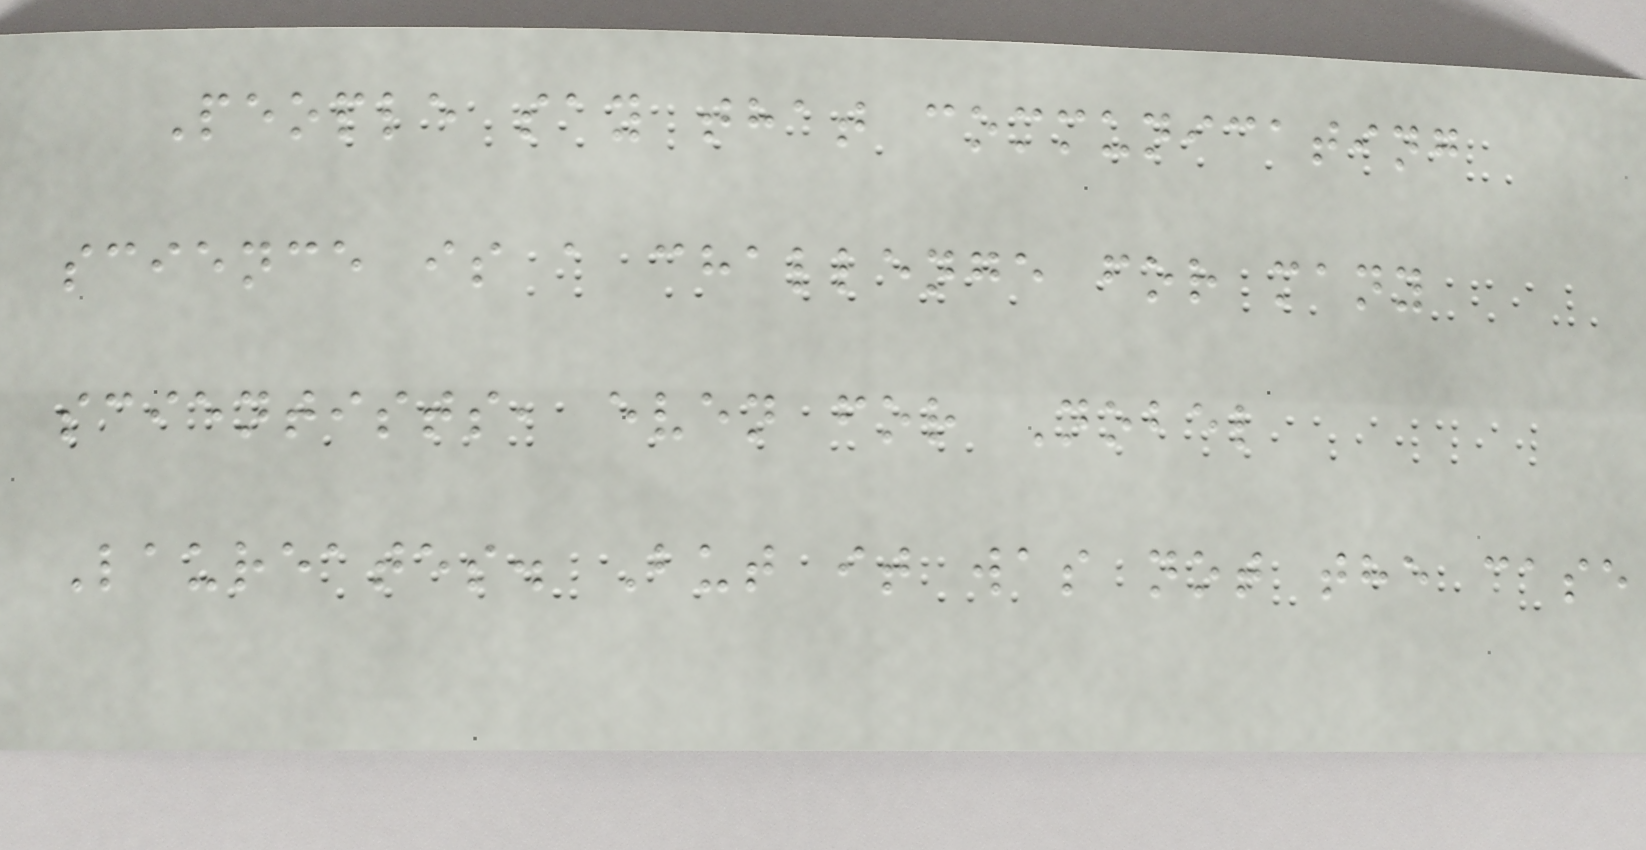People say that communicating
science is a challenge for many
scientists, even for Nobel
Laureates. But it was not the case
